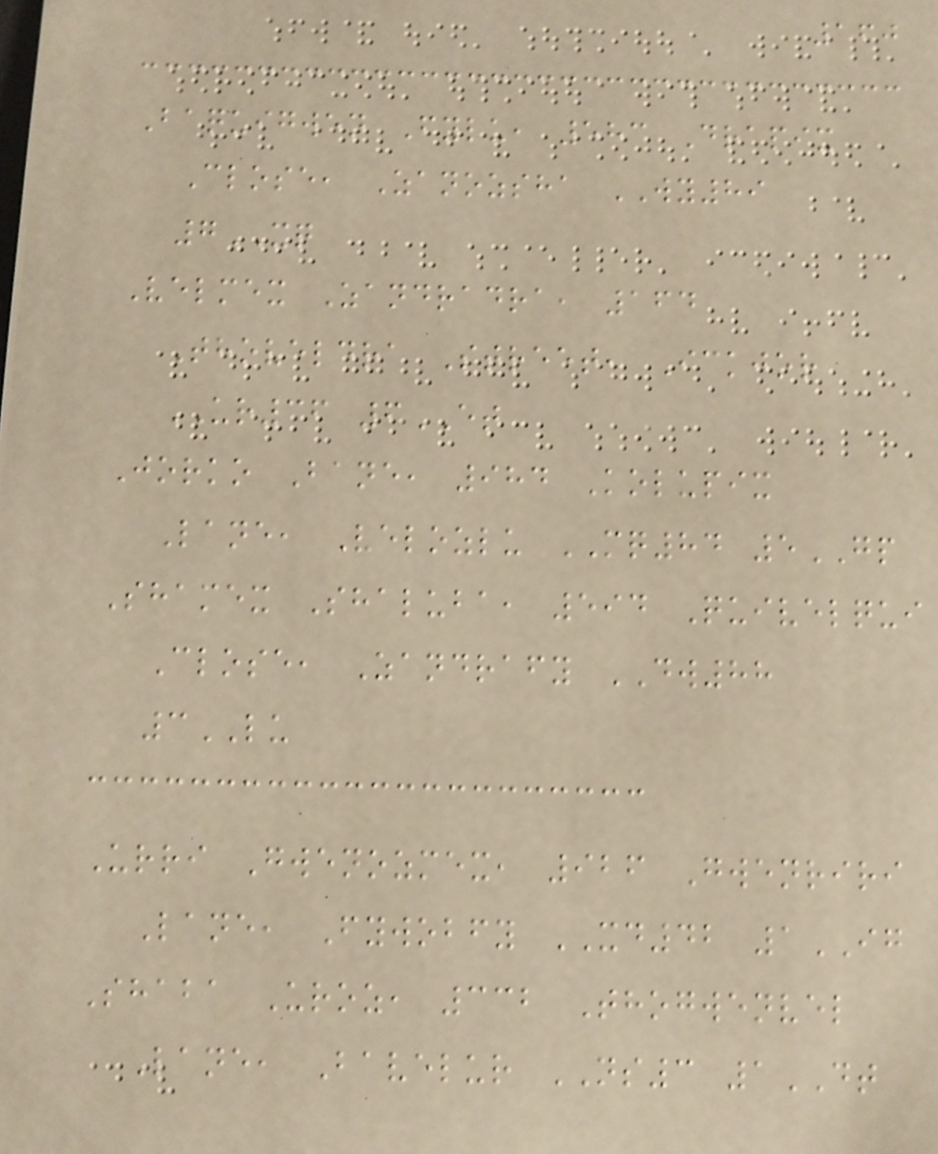160
Baquigwen Fylu, 583 Drapix
Close, Zanozsha WY89
7XQ
Velmex Zandradra, 164
Thoveldra Street, Ickjor
UR36 6ET
Jorko Bane, 984 Kolupix
Lane, Velozlu MQ84 5GP
Shamex Shaluba, 594 Quivelqui
Close, Zandrafy DW88
3LU
Urri Gwenozmex, 926 Gwenriri
Lane, Fywobfy XD42 1IG
Shaba Uroz, 332 Thogwenvel
Lane, Bavelur NS3 1DT
